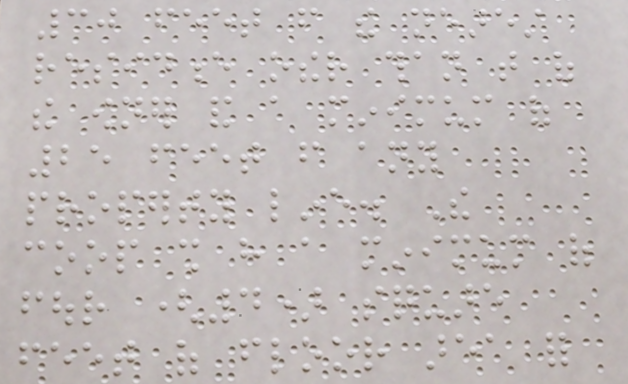30 feet from the nearest
residence other than that of
the owner and a minimum of
25 feet from any
property line. The
coop shall have a minimum of
four (4) square
feet of floor area for
